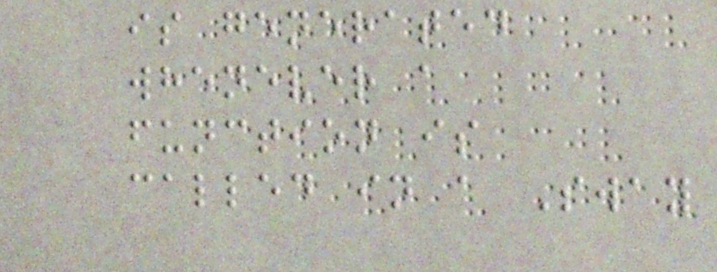is generated
whenever a
function is
called in a Sway
